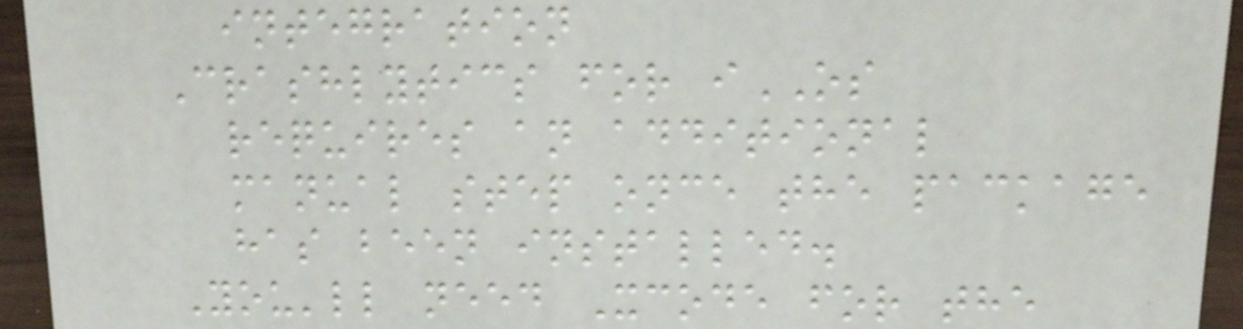integration
Crashlytics for iOS
requires an additional
manual step once the package
has been installed.
You'll need Xcode for the
